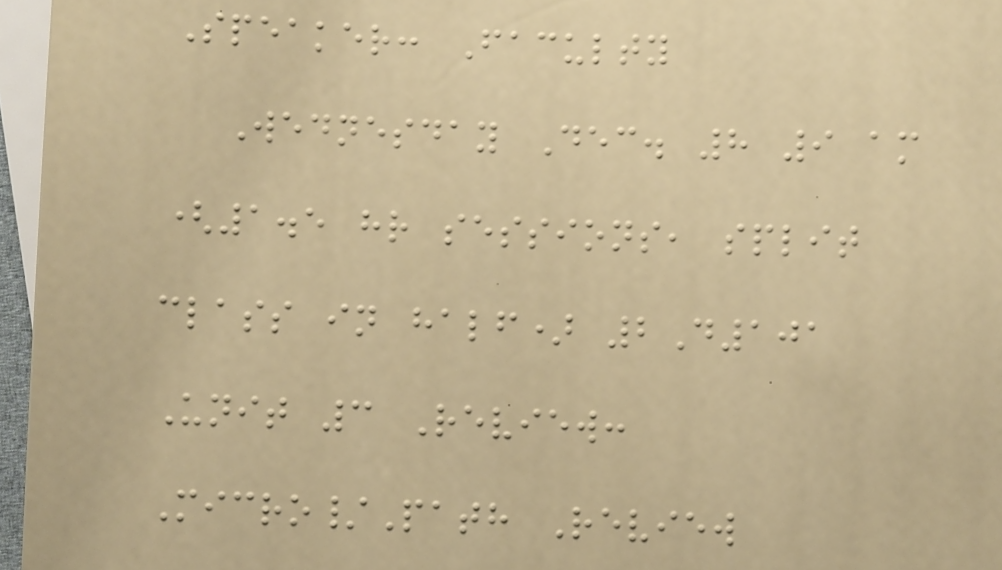Speaker: Faculty
Wednesday Dec. 8 9 am
(1.5 hr sessions, split
class in half) 2D101
Unit 3 Review:
Micro/Path Review
